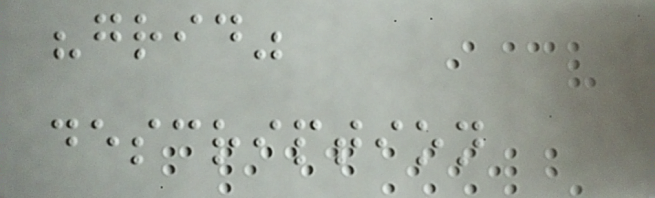"grid"
description
